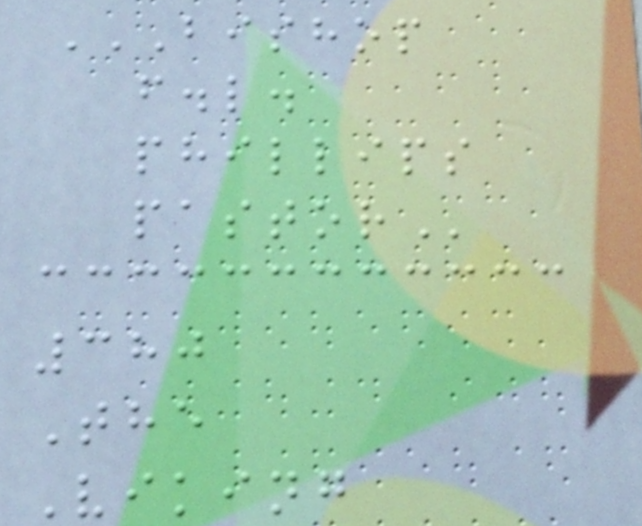BISHOP
F.L.
PHILLIPS
PASTOR
380
The
Viking
